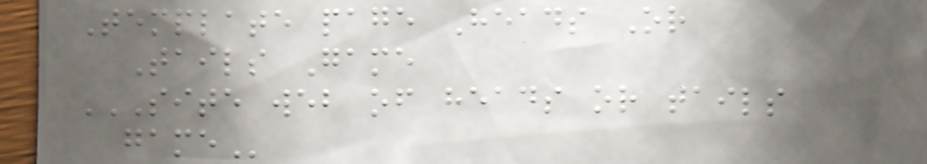Template page Heads Or
Tails Game
SITE WEB OF HEADS OR TAILS
GAME
